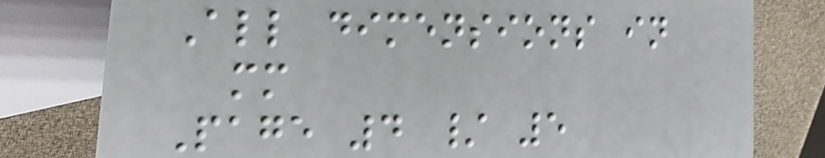All dimensions in
mm
Page 4 / 5
